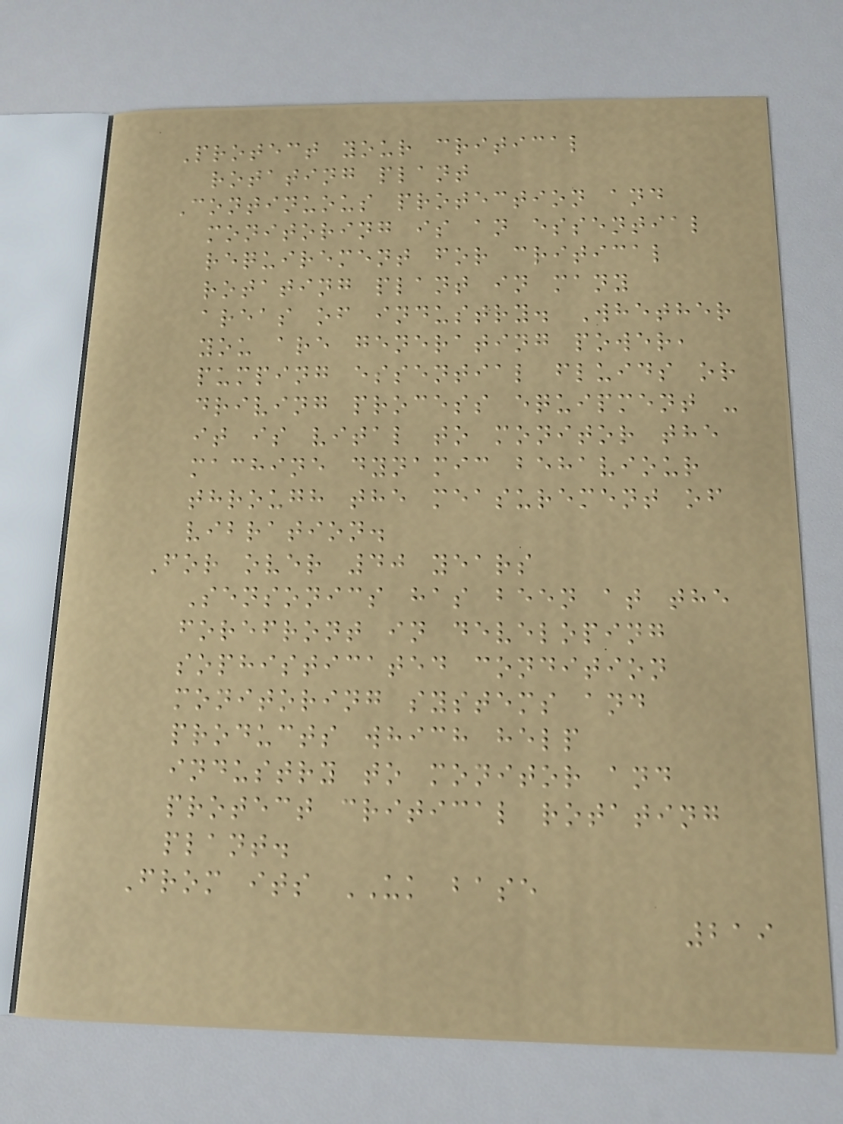Protect your critical
rotating plant
Continuous protection and
monitoring is an essential
requirement for critical
rotating plant in many
areas of industry. Whether
you are generating power,
pumping essential fluids or
driving process equipment -
it is vital to monitor the
machine dynamic behaviour
through the measurement of
vibration.
For over 40 years
Sensonics has been at the
forefront in developing
sophisticated condition
monitoring systems and
products which help
industry to monitor and
protect critical rotating
plant.
From its UK base
219
